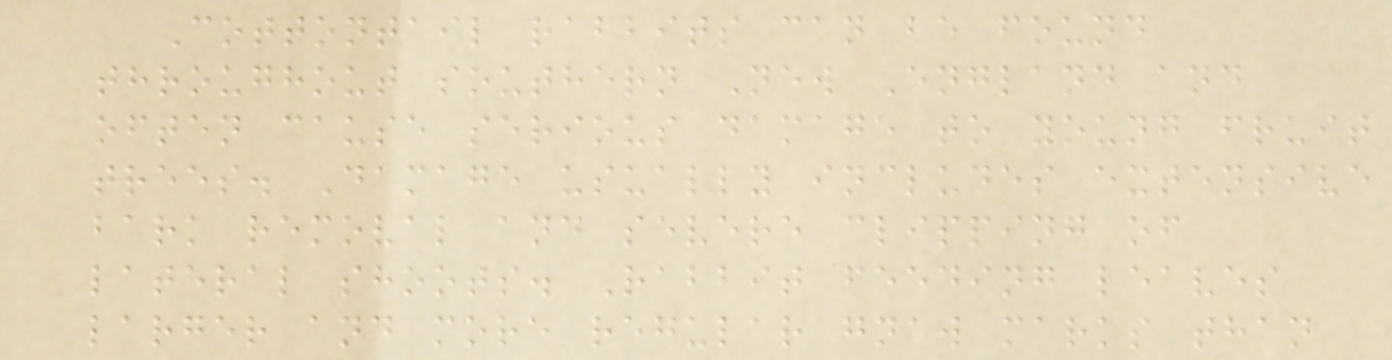Cottontail rabbits can be found
throughout southern New England and
often cause serious damage to young fruit
trees. Damage usually includes extensive
bark removal and severe clipping of
lateral shoots. Rabbit feeding leaves
larger and more regular gnaw marks than
